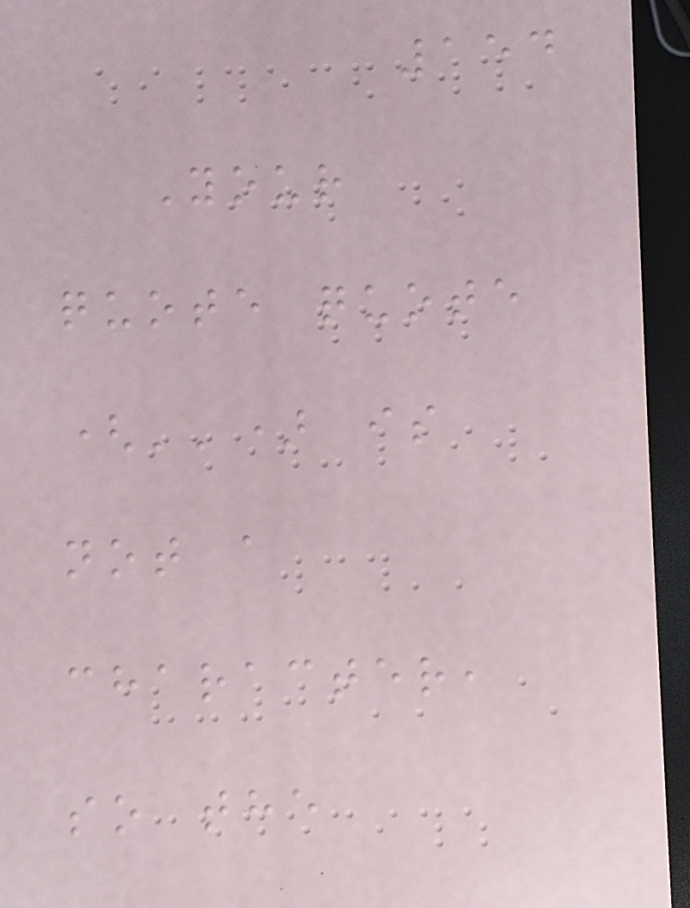154
Your
quote quote
('') is
not a
character,
so the
